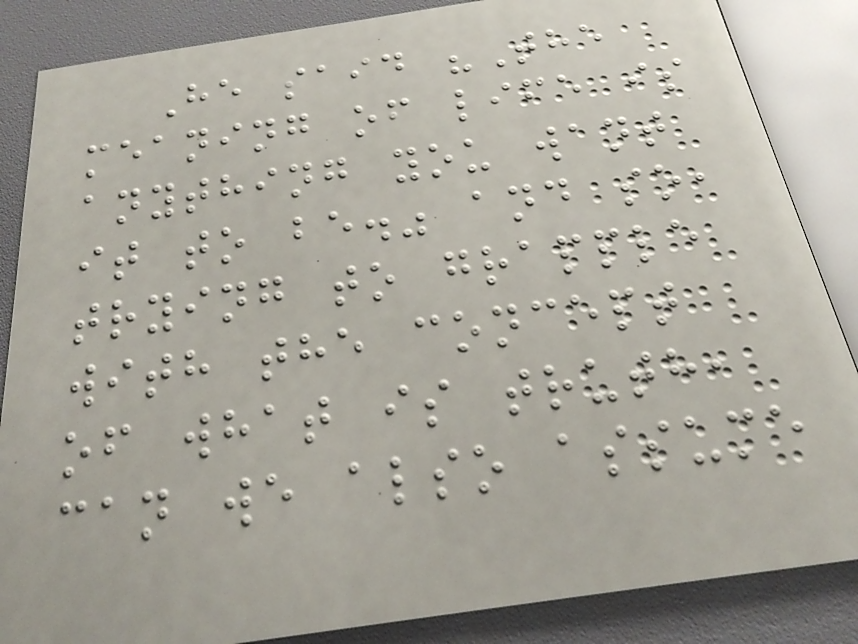He said "The
meaning of life is
anything you want
it to be." and so,
trying to grapple
with the concept
of what is truth,
can we also assume
